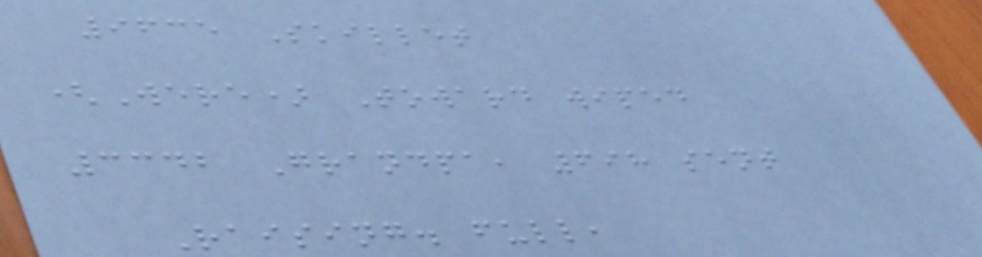9635 Skillet
(Were) Toward wiped
3342 Grandpa, 698 sent
Raising. full,
